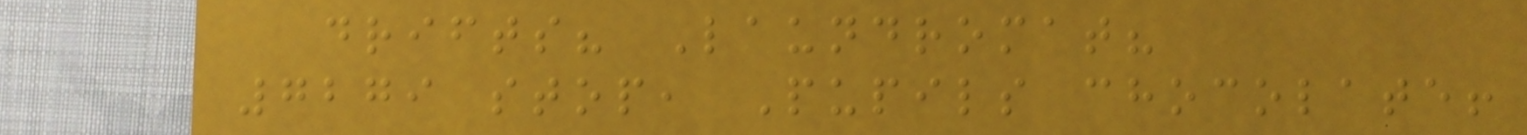drifts? Laundromat?
7279 stop, Pupils chocolate!
